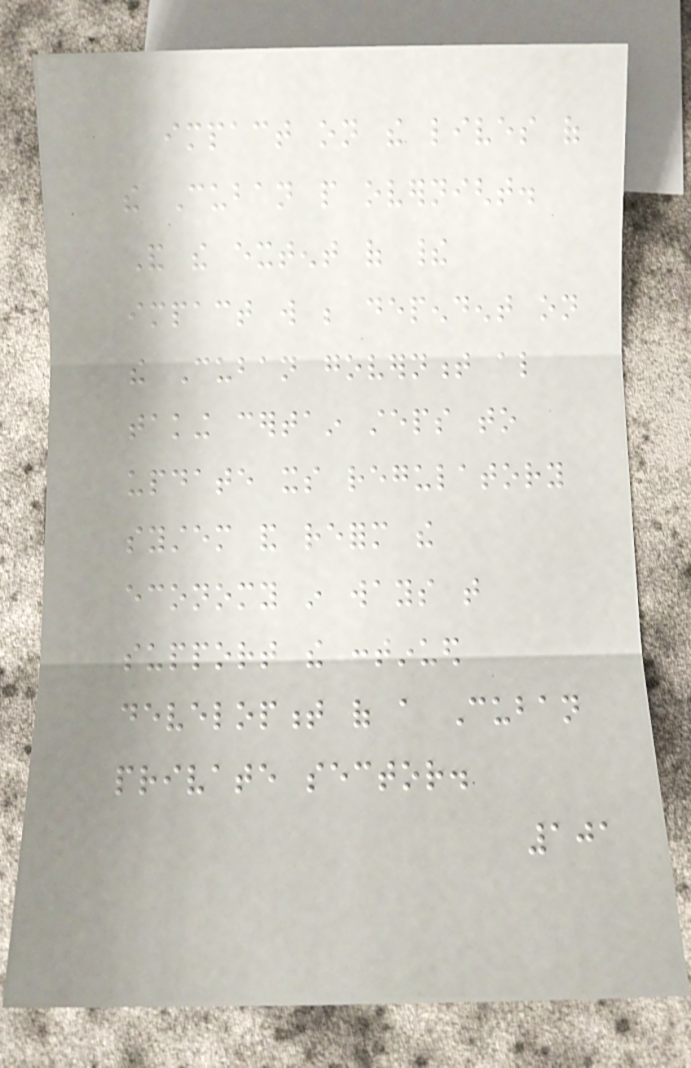impact on the lives of
the Cuban people overnight.
And the extent of their
impact will be dependent on
the Cuban government also
taking certain steps to
update its regulatory
system and reform the
economy in ways that
support the continued
development of a Cuban
private sector.
101
